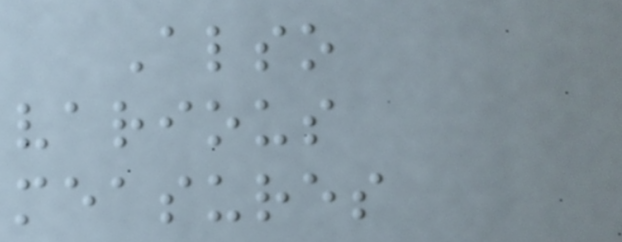Also
various
measures
